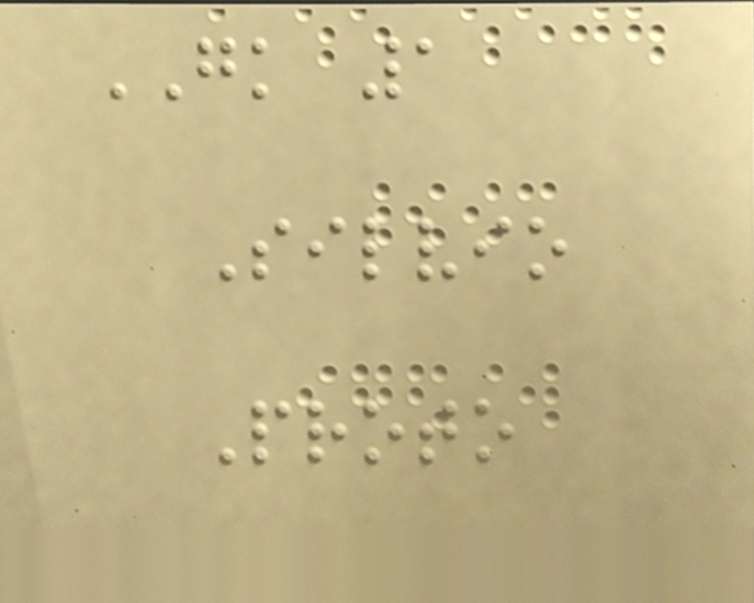GK 1
Silvio
Proto
